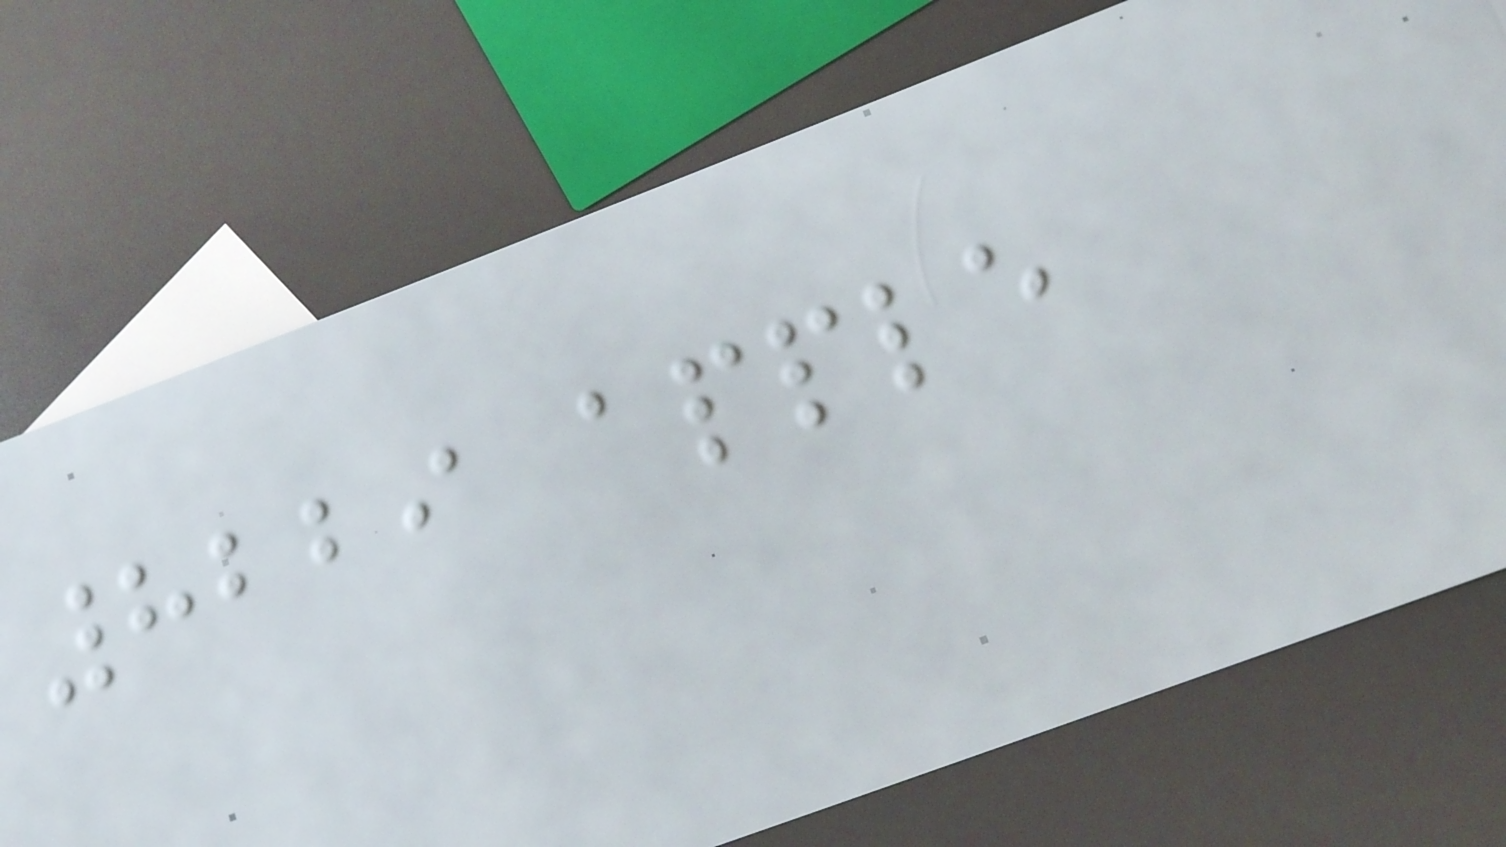8229 apple
